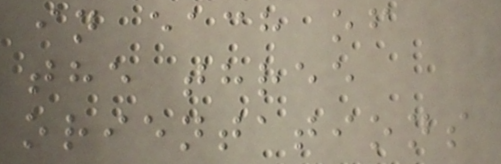in each of
the three
orientations
